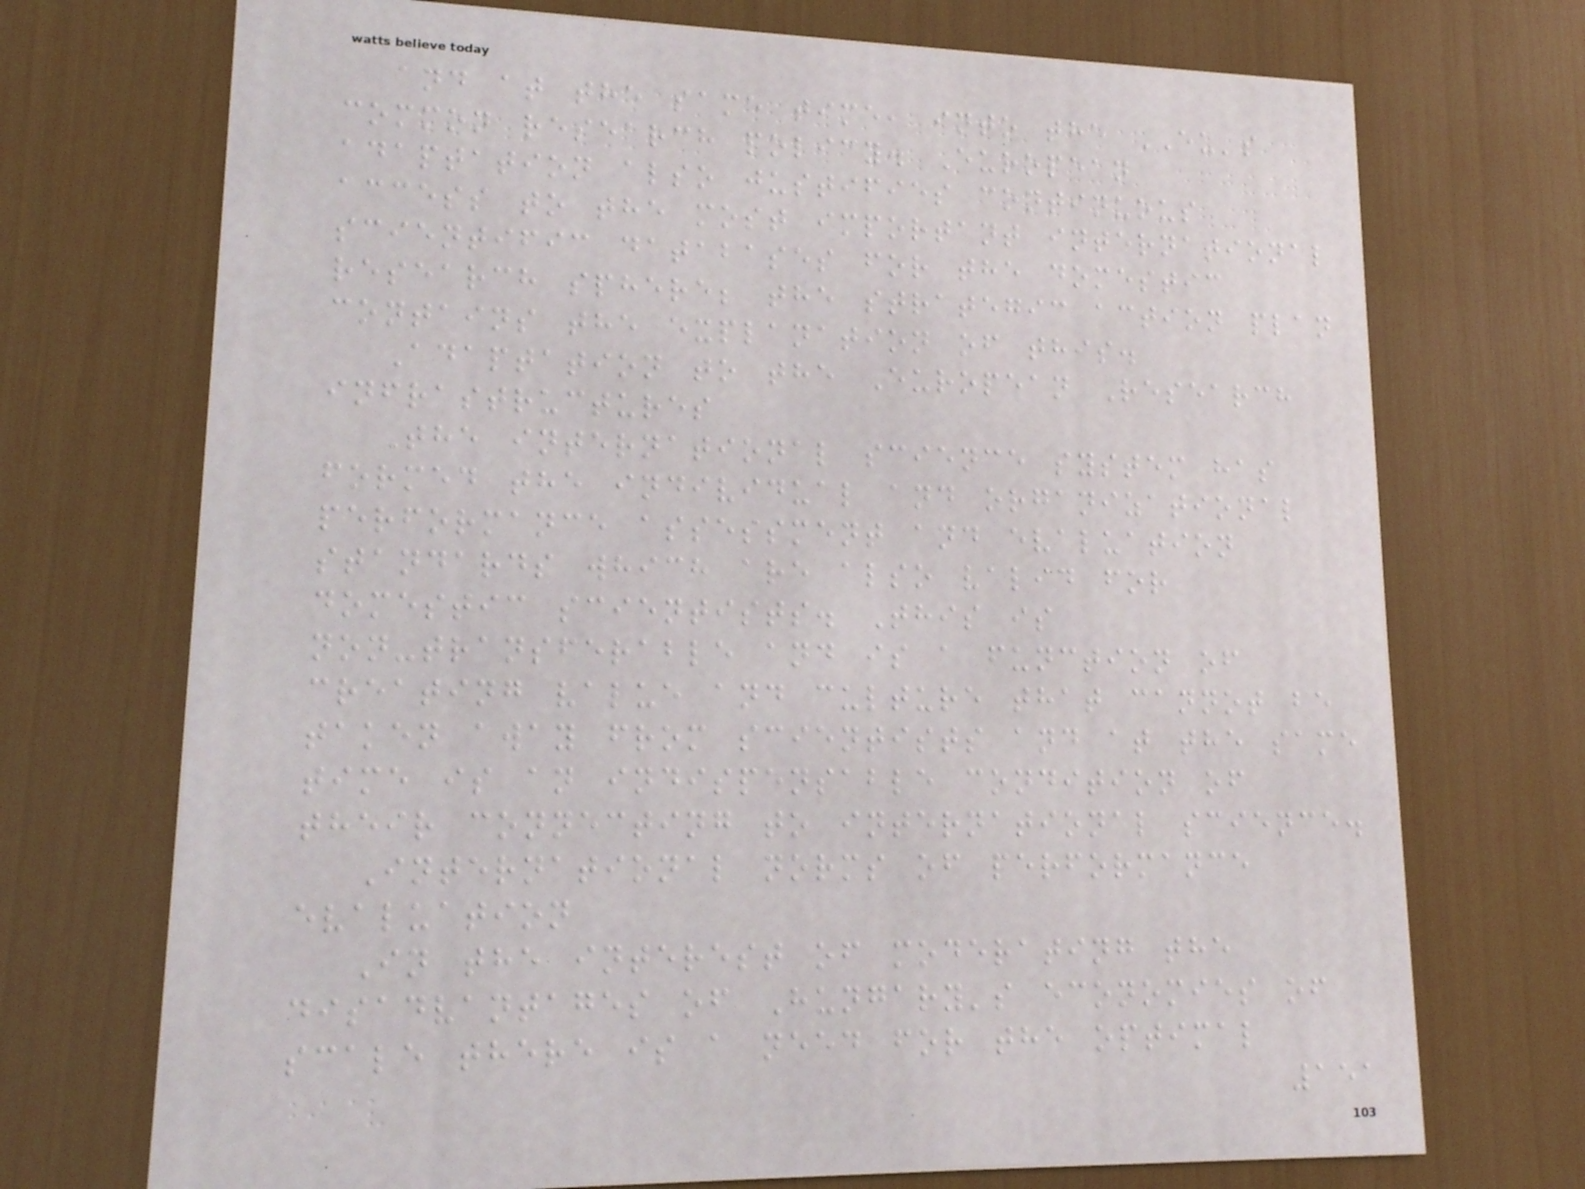and at the same time, into the EU's
common research policy. European
adaptation also justifies continuous
access to the most important international
scientific databases for the domestic
research sphere; the strategic action plan
contains the explanation of this.
Adaptation to the European Research
infrastructures
The international science system has
formed the individual and organizational
performance assessment and evaluation
standards which are also valid for
domestic scientists. This is
non-transferable and is a function of
creating value and culture that cannot be
taken away from scientists and at the same
time is an indispensable condition of
their connecting to international science.
International norms of performance
evaluation
In the interest of moderating the
disadvantages of Hungary's economies of
scale there is a need for the optimal
151
